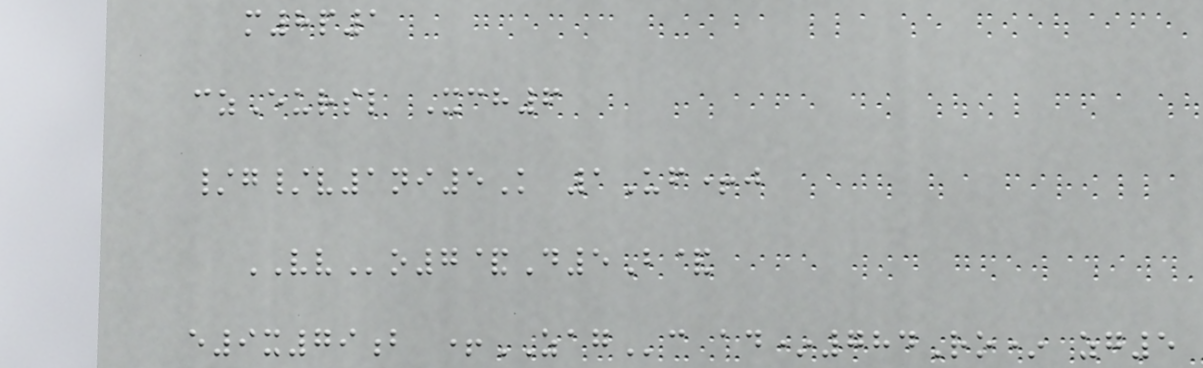m8p1
czEursl Xch6
/g/v1ni5K 1Uf+j
VVo7&D5B&
e9x79b +ZAGc ad*784Ro* zg5
